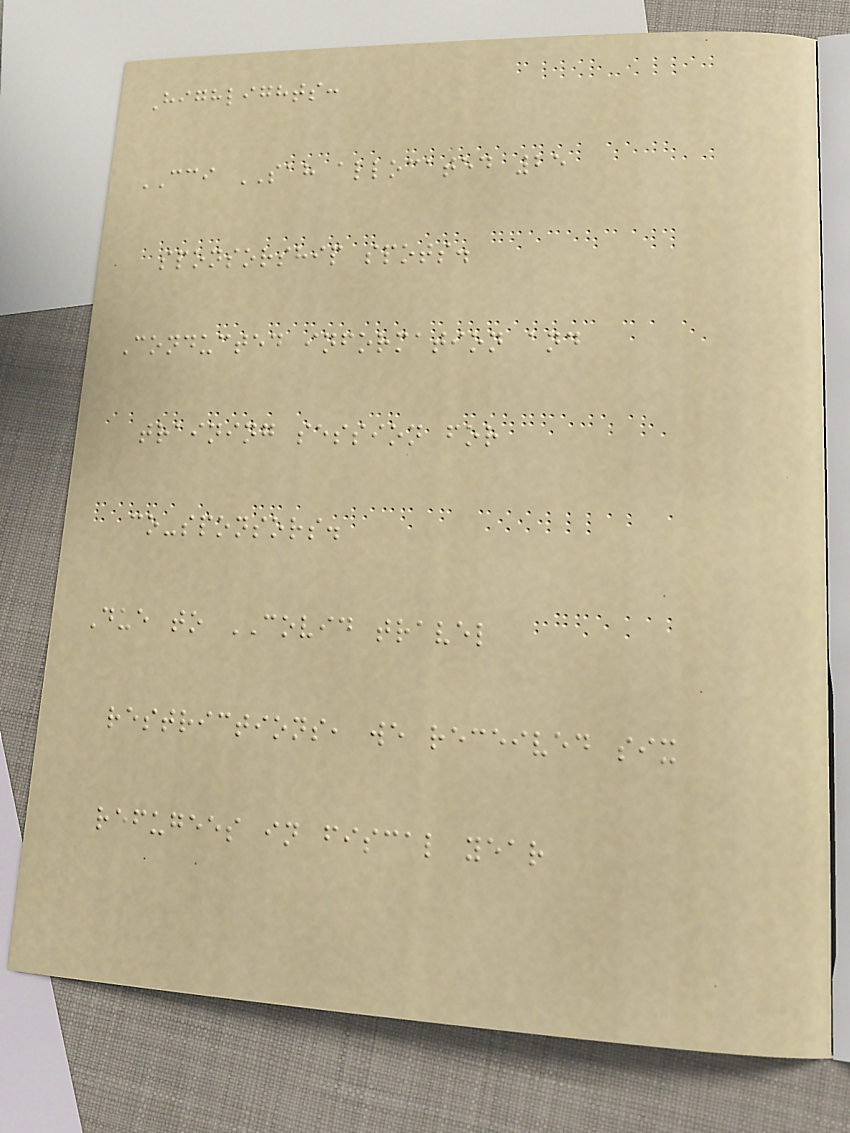Highlights:
CCI SAH allocated 25
sponsorship spots.
Conducted information and
training session for
co-sponsors.
Due to COVID travel
restrictions, we received six
refugees in fiscal year
